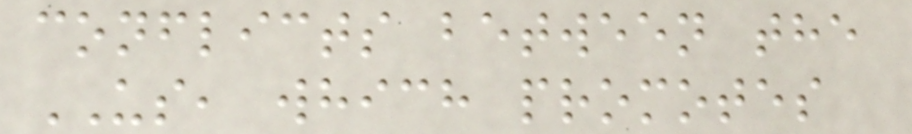conflicts between the
US, which promotes
